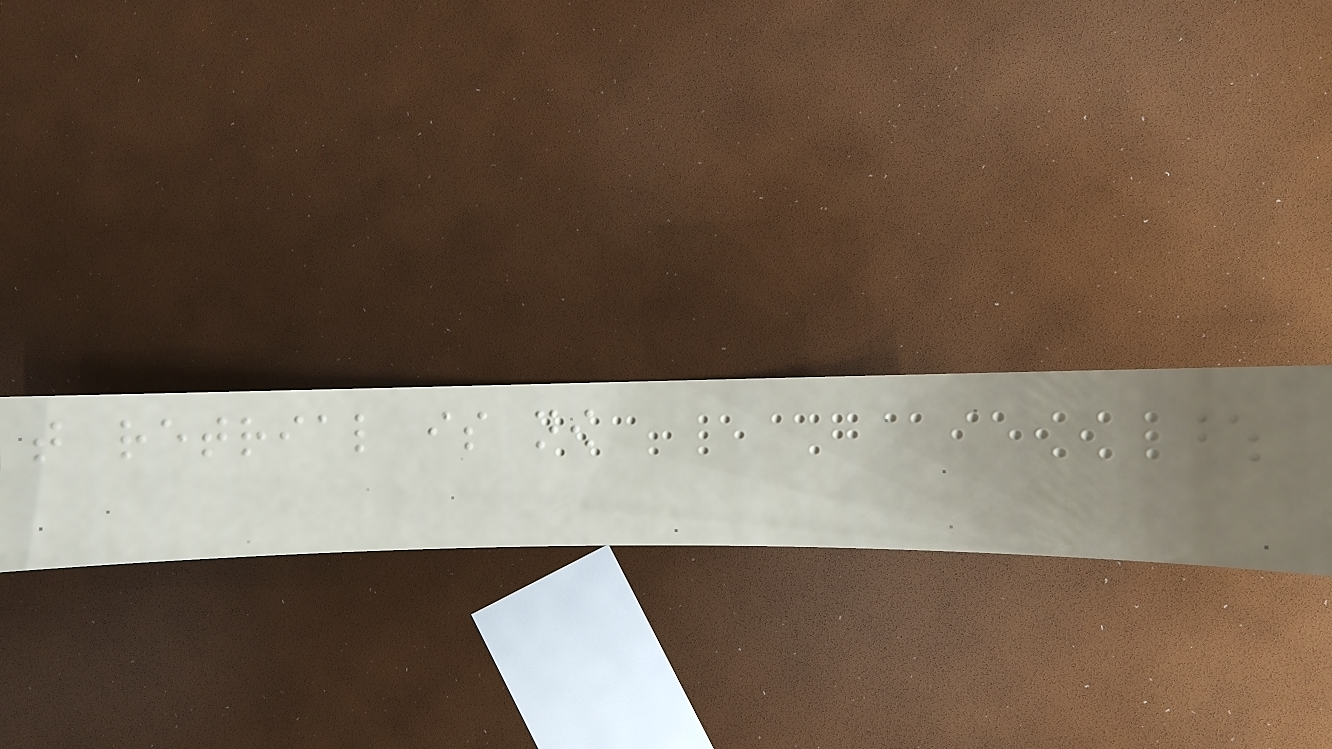that retrial is now
